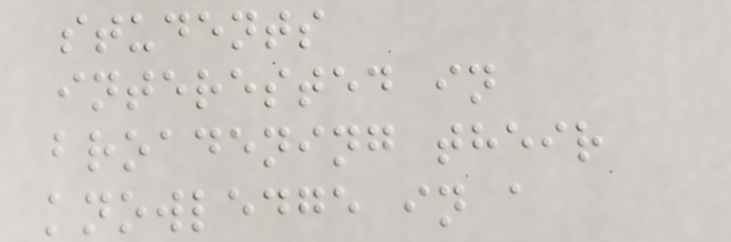students
interested in
broadening their
knowledge in a
